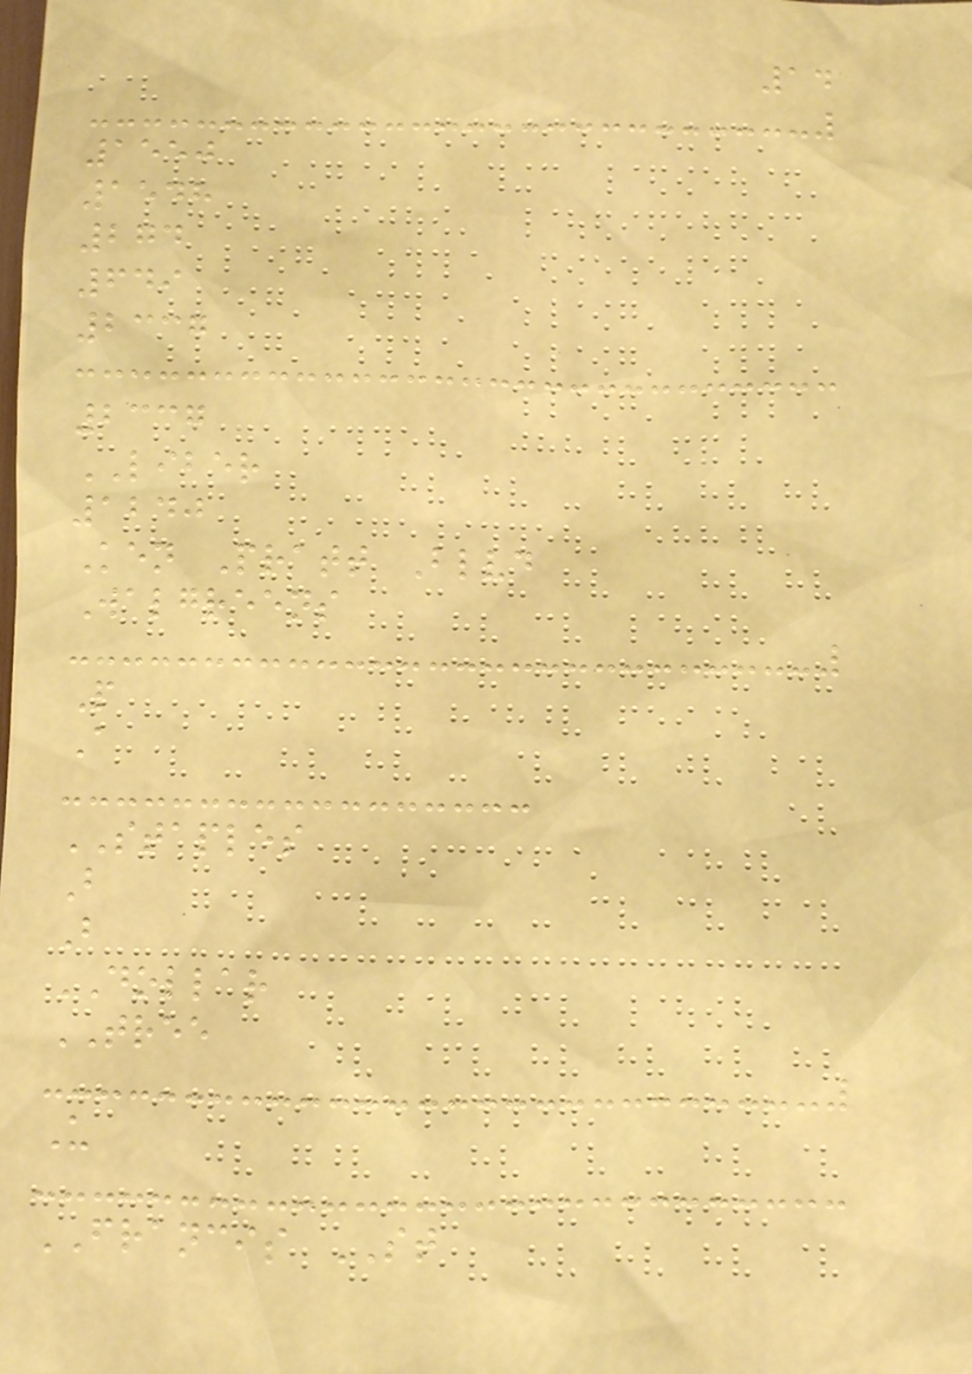14
1550
1548
274
649
2337
2337
LIBER
1240
Ken Pratt Blvd
Walgreens
P
A
STAPLES
B
B
DOLLAR
TREE
U
FRANCIS ST
